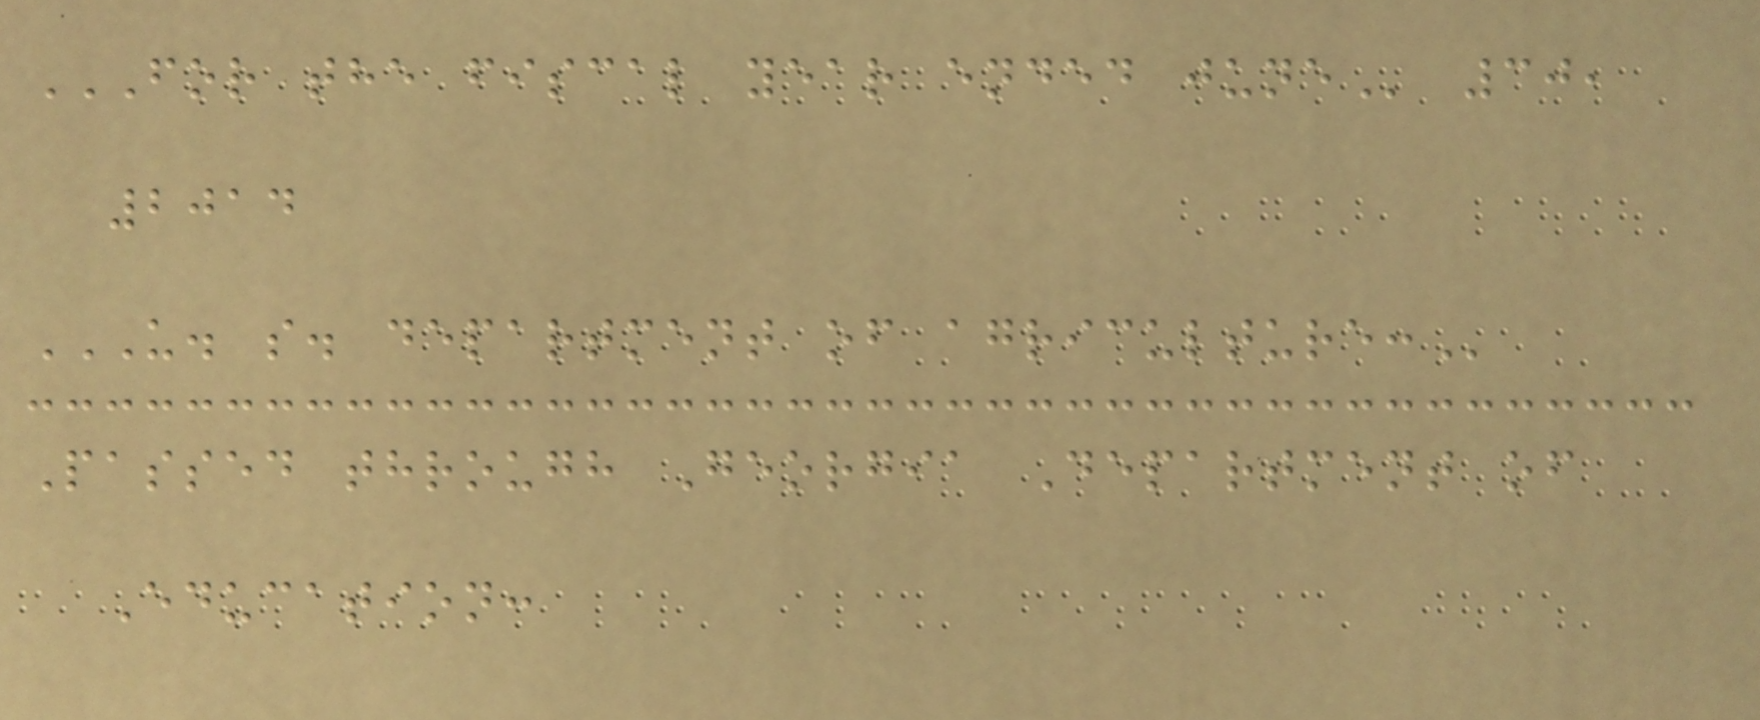FOR THE FISCAL YEAR ENDED JUNE 30,
2014
U. S. DEPARTMENT OF AGRICULTURE:
Passed through Georgia Department of
Education:
